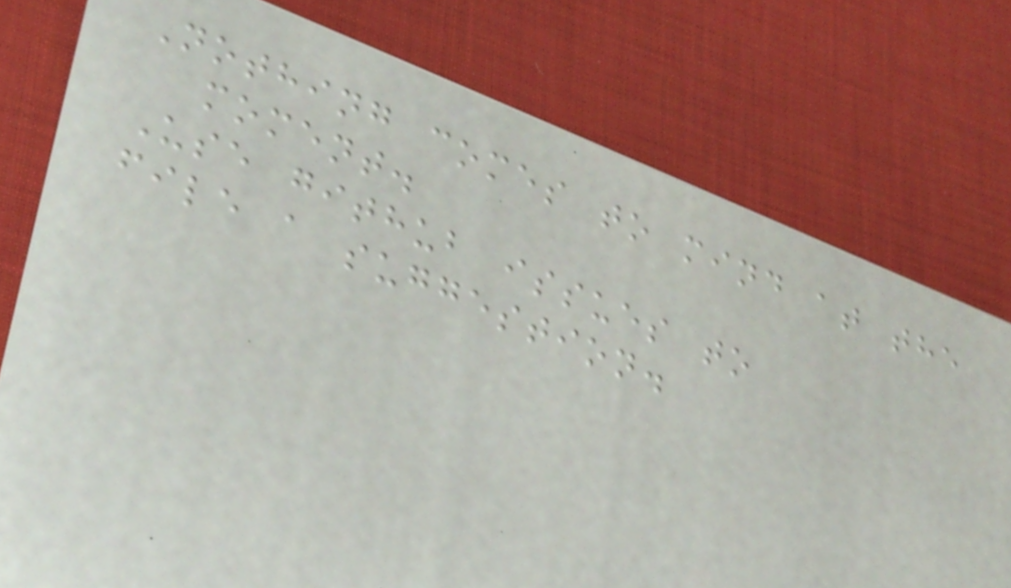Nothing comes to mind at the
moment.
Use github issues to
file a suggestion.
